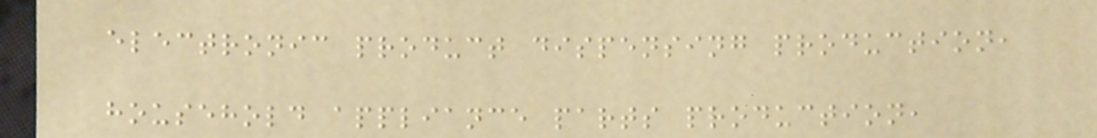electronic product dispensing production,
household appliance parts production,
